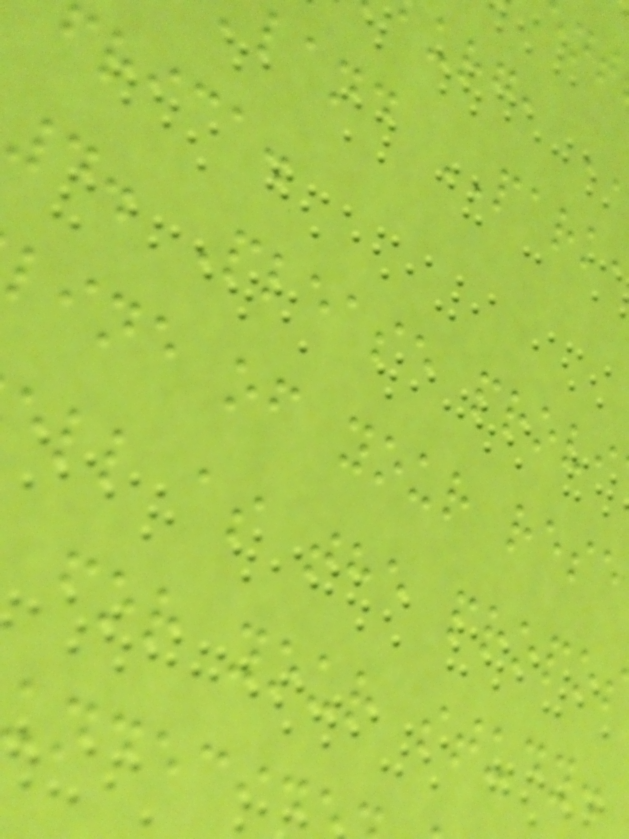land PARK
frica.
4. Please provi
line of your rese
ell as the propo
for your study.
